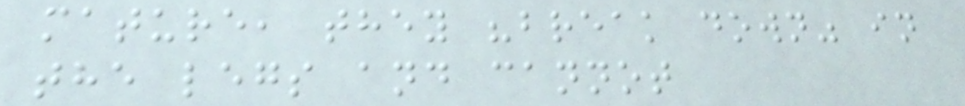mature, they "break down" in
the legs and cannot
